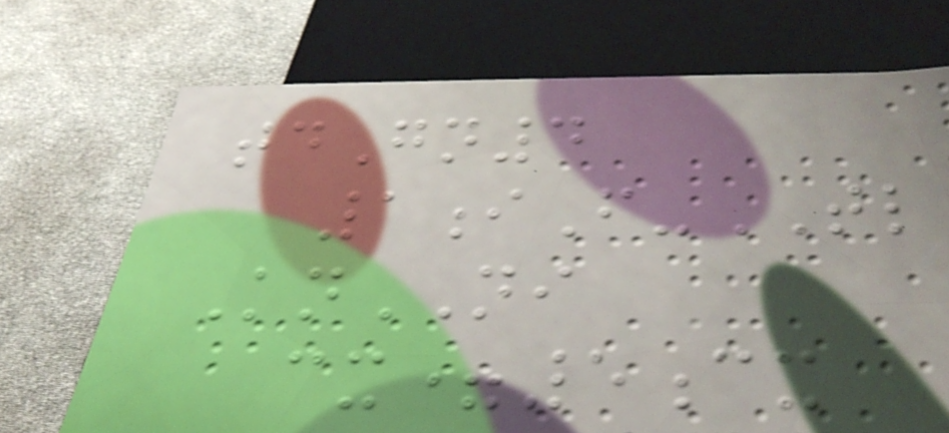tdGn4
1iF-TL
KnNI
cx=5cx
